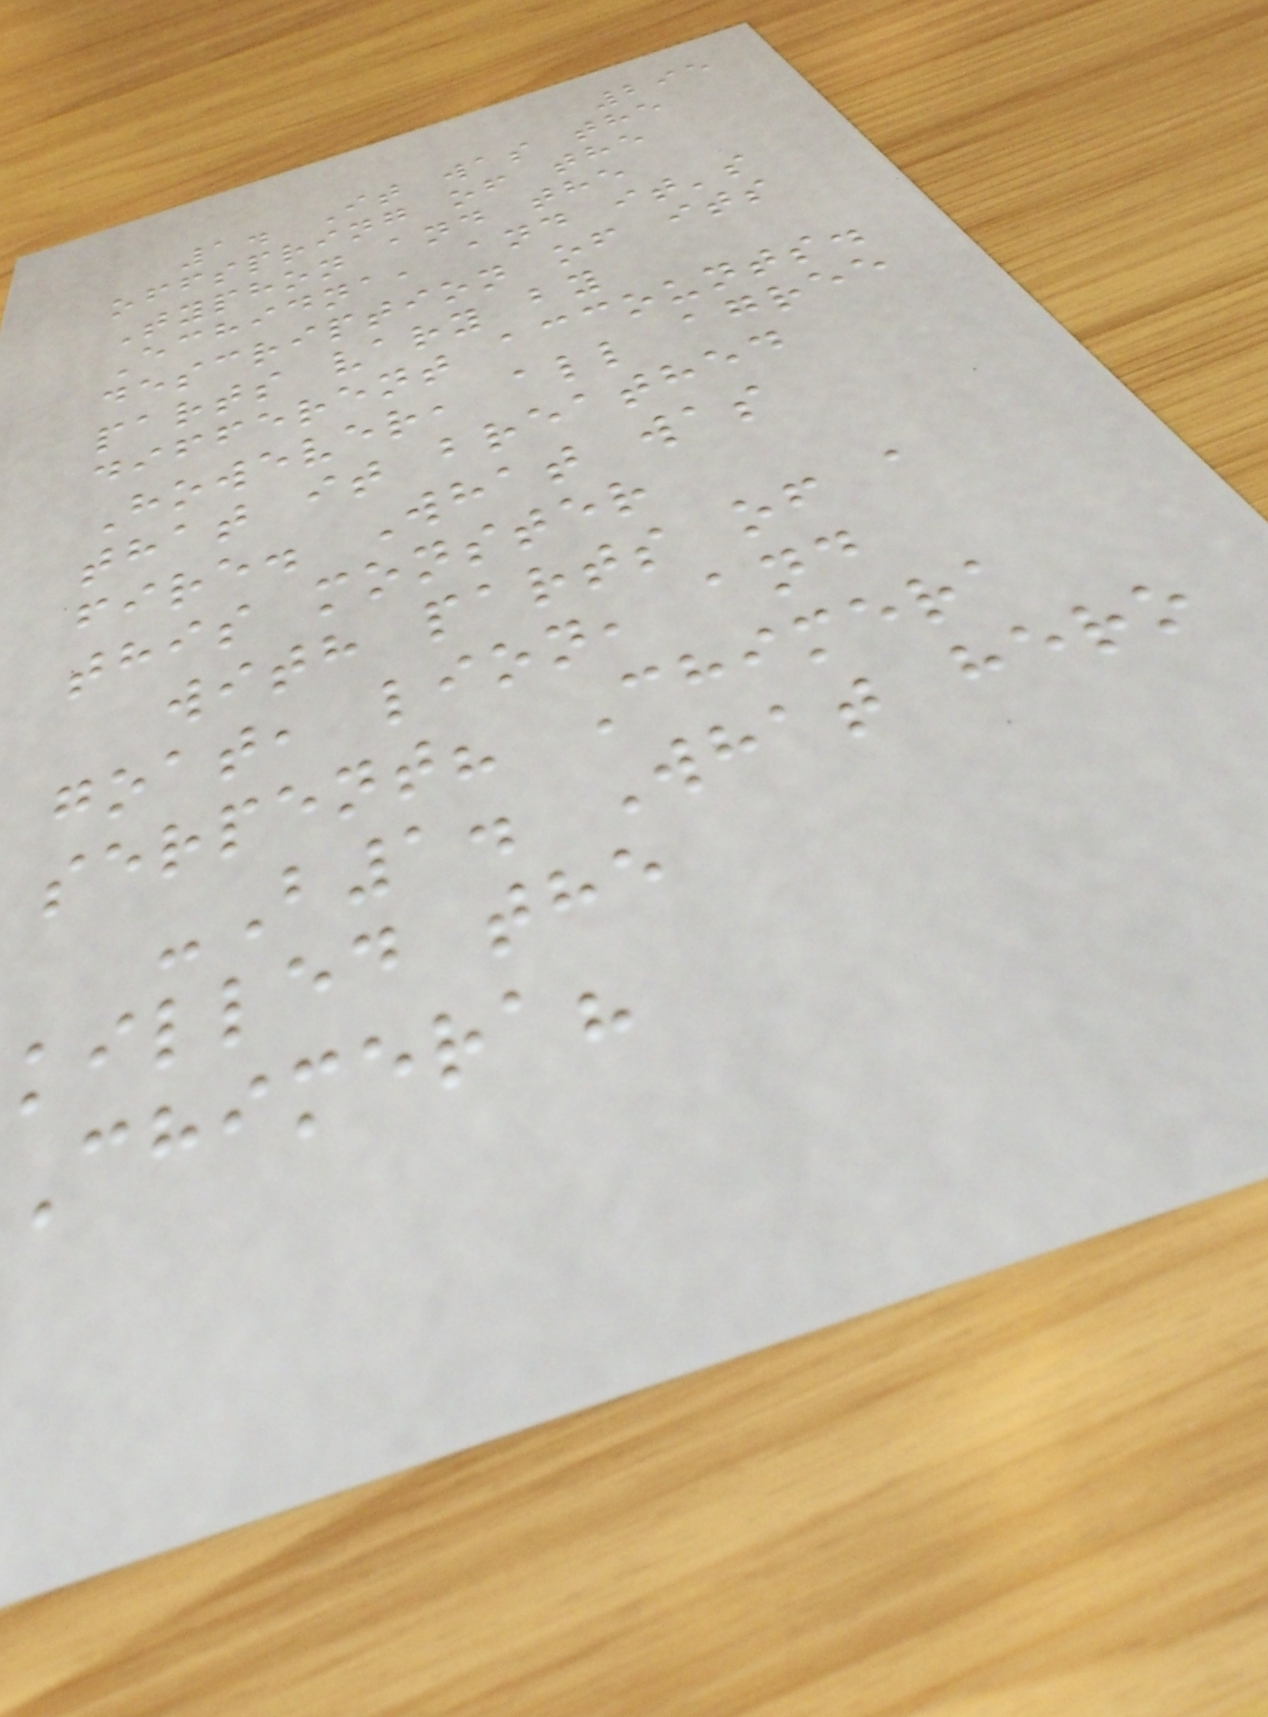295
1. It was the
offspring of the
Typhon and the
Echidna, and it's
description of its
parts vary by
different accounts.
However, all agree
that it breathed
fire. What was
this monster
with parts of a
goat, lion, and
serpent? Chimera
-B1. What hero
killed the
Chimera?
